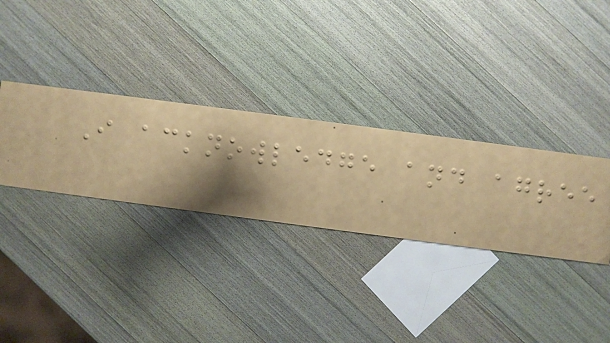I acknowledge and agree
